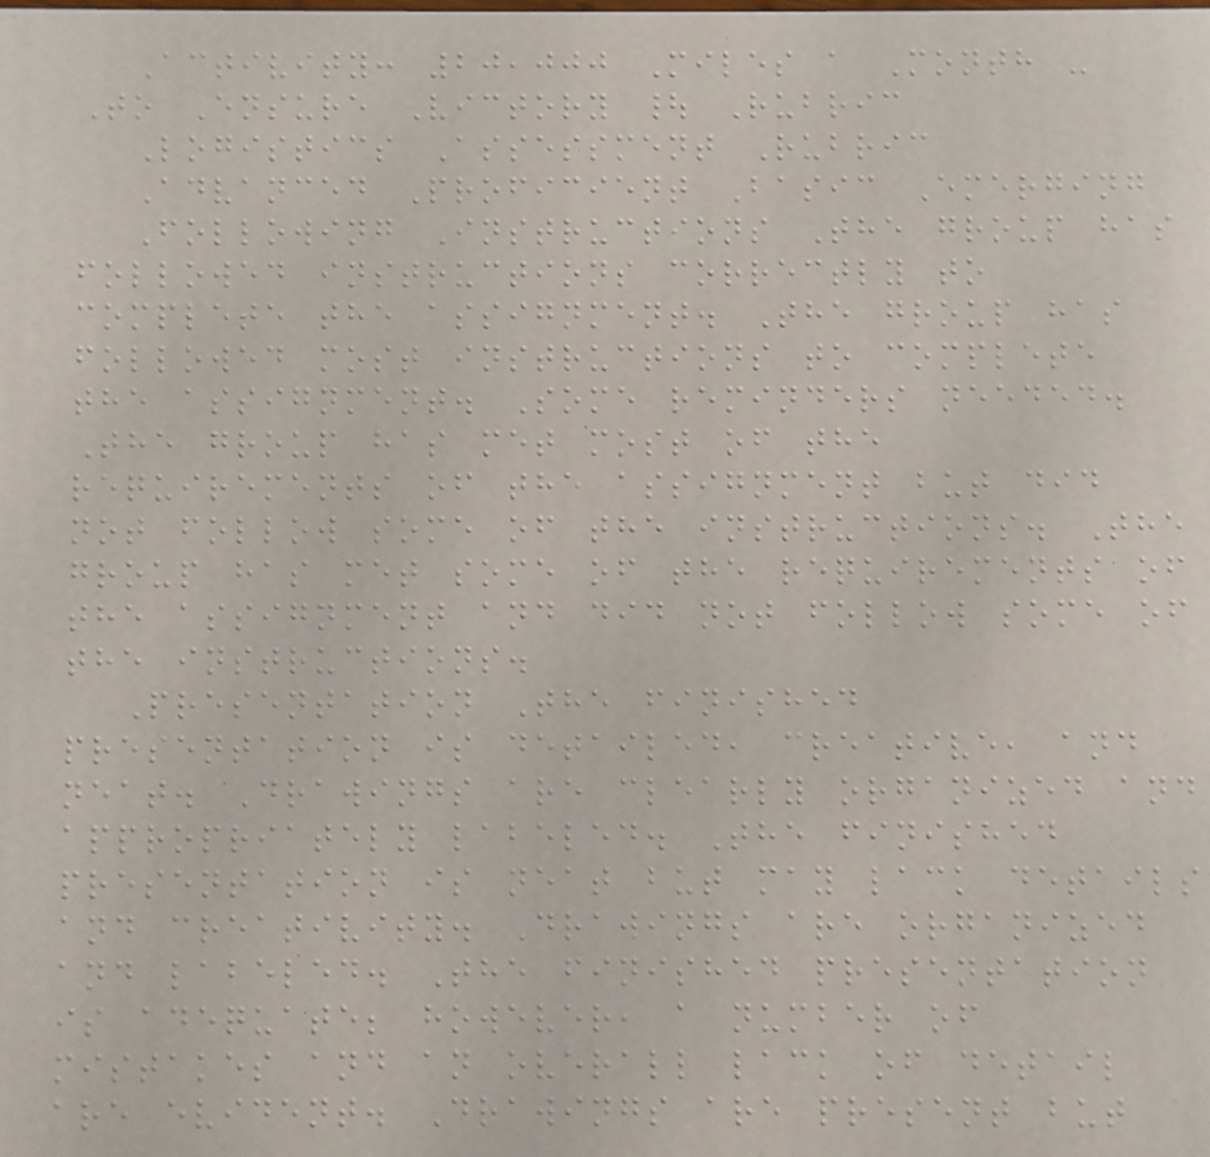Activity: 20,000 Miles a Month -
To Ensure Victory | Rubric
Logistics Assessment Rubric
Advanced Proficient Basic Emerging
Following Instructions The group has
followed instructions correctly to
complete the assignment. The group has
followed most instructions to complete
the assignment. Some reminders needed.
The group has met most of the
requirements of the assignment but did
not follow some of the instructions. The
group has met some of the requirements of
the assignment and did not follow some of
the instructions.
Presentation The finished
presentation is detailed, creative, and
neat. Drawings are clearly organized and
appropriately labeled. The finished
presentation is neat but may lack details
and creativity. Drawings are organized
and labeled. The finished presentation
is adequate; however, a number of
mistakes and an overall lack of detail
are evident. Drawings are present but
